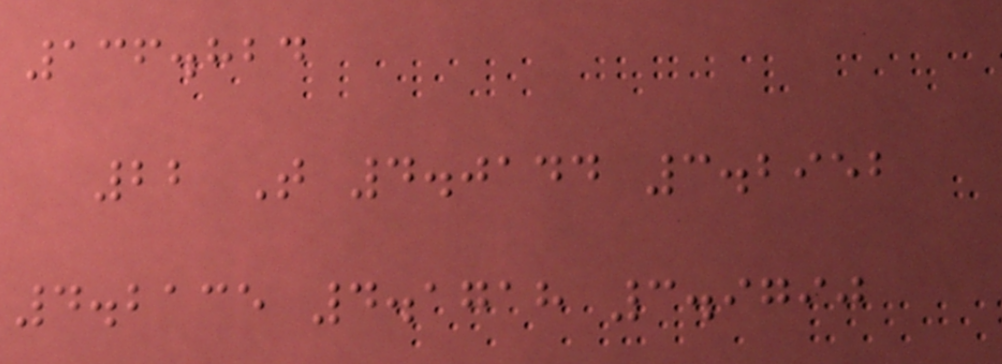136.824
22 T 4.0144 3.2952
4.2135 4.1718 3.9790
